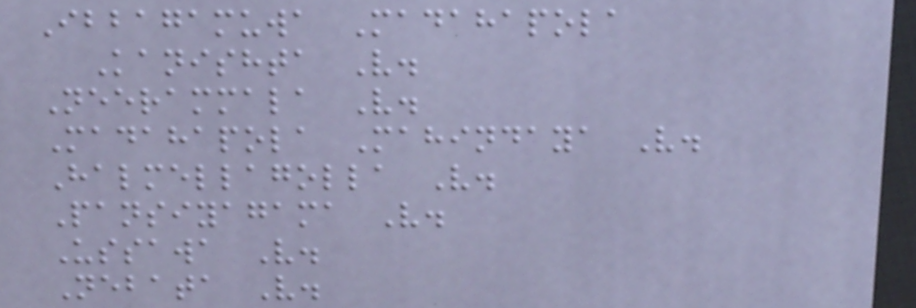Ibbagamuwa Madahapola
Kanishta V.
Neerammala V.
Madahapola Mahindaya V.
Halmellagolla V.
Pansiyagama V.
Ussawa V.
Nebata V.
